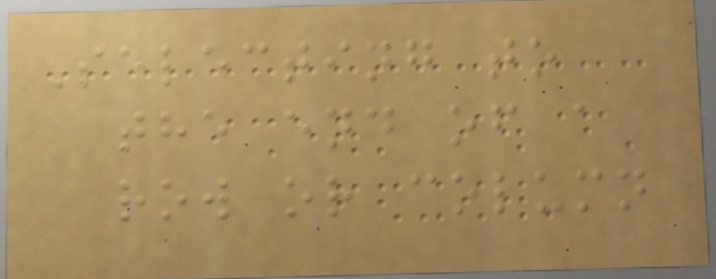Selecting to
the end of a
row or column
